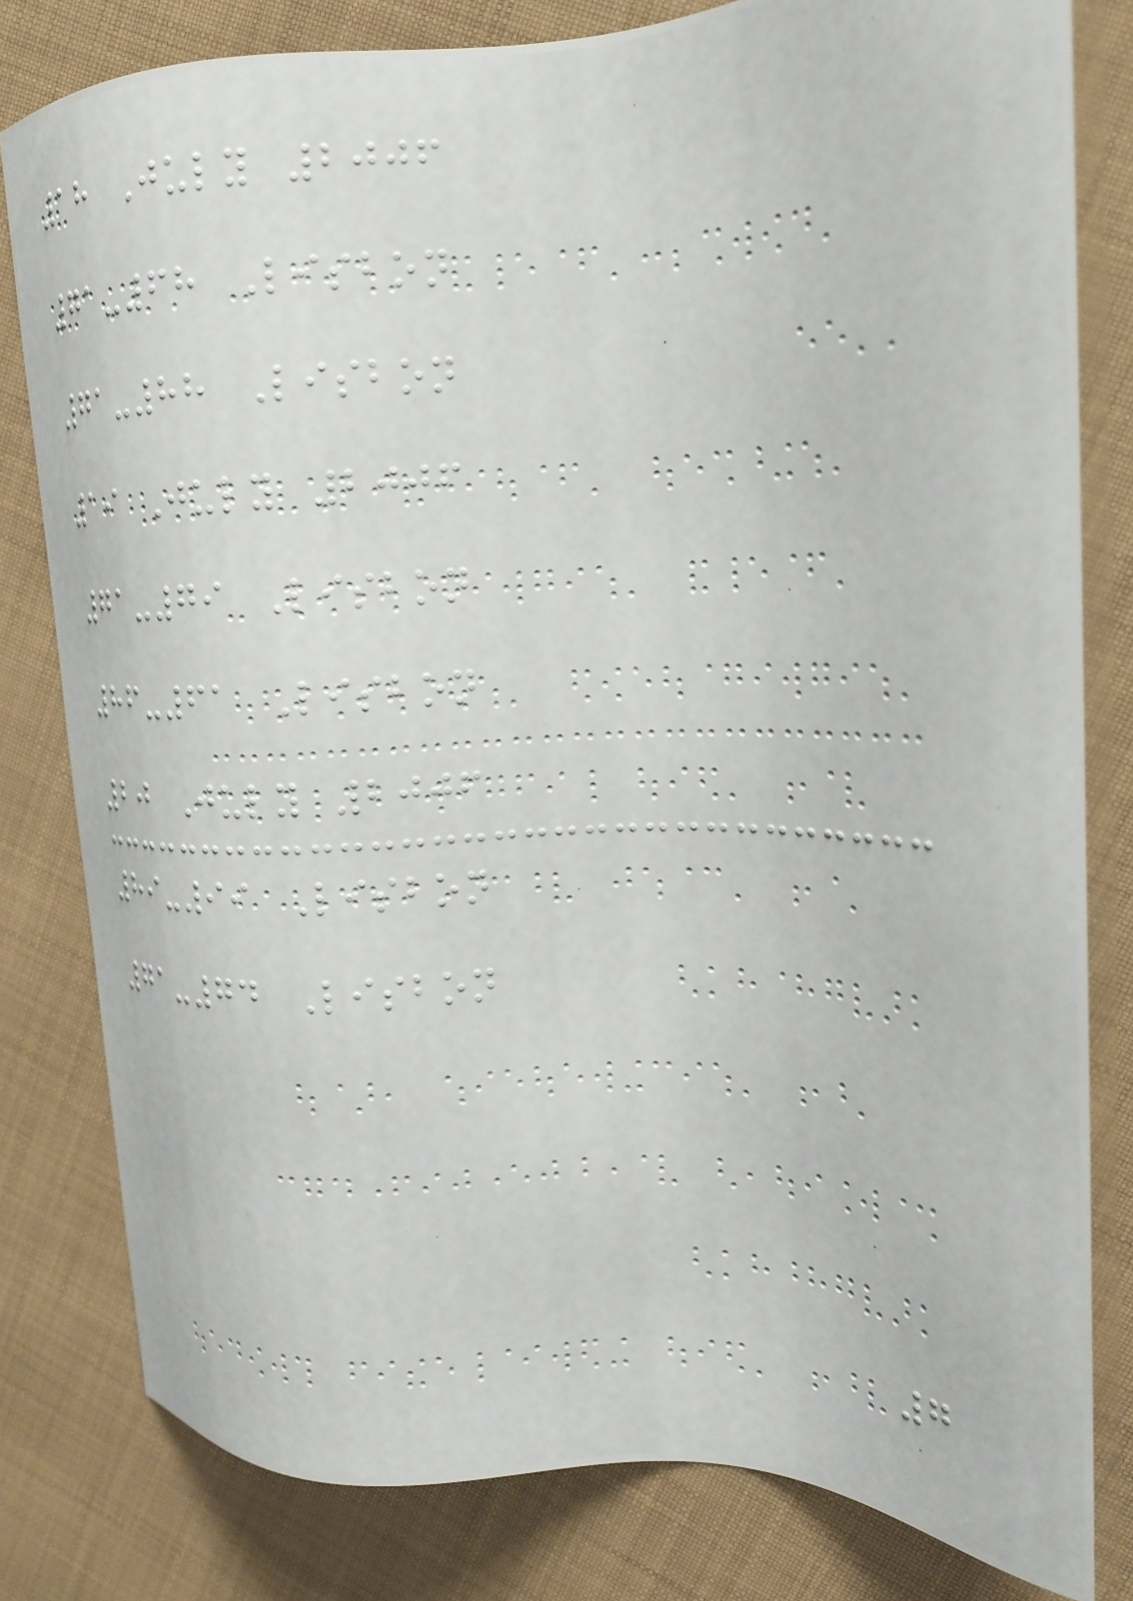18 July 2006
71-68 Lisbon
71-88 Lisbon
19 July 2006
71-79 Lisbon
86-61 Lisbon
20 July 2006
89-99 Lisbon
71-74 Lisbon
7
